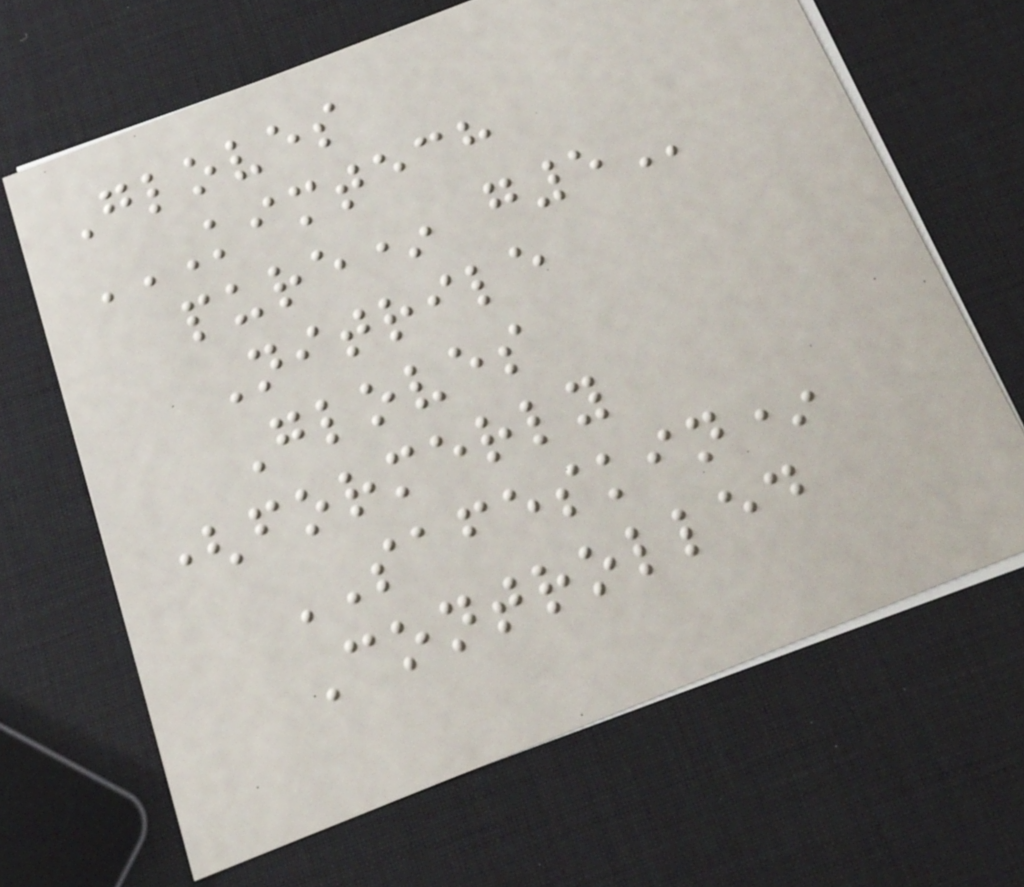Gloves
KIMTECH
PURE* G5
Nitrile
Gloves
(formerly
SAFESKIN*
Controlled
